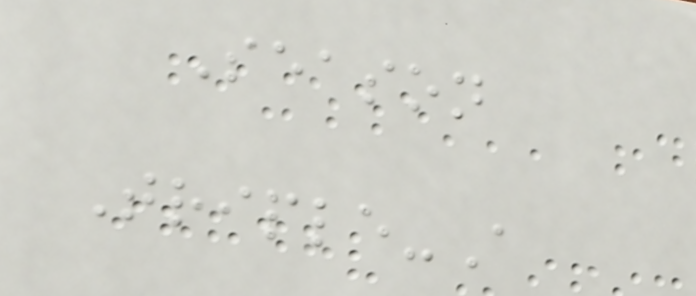Season
Triple-A
